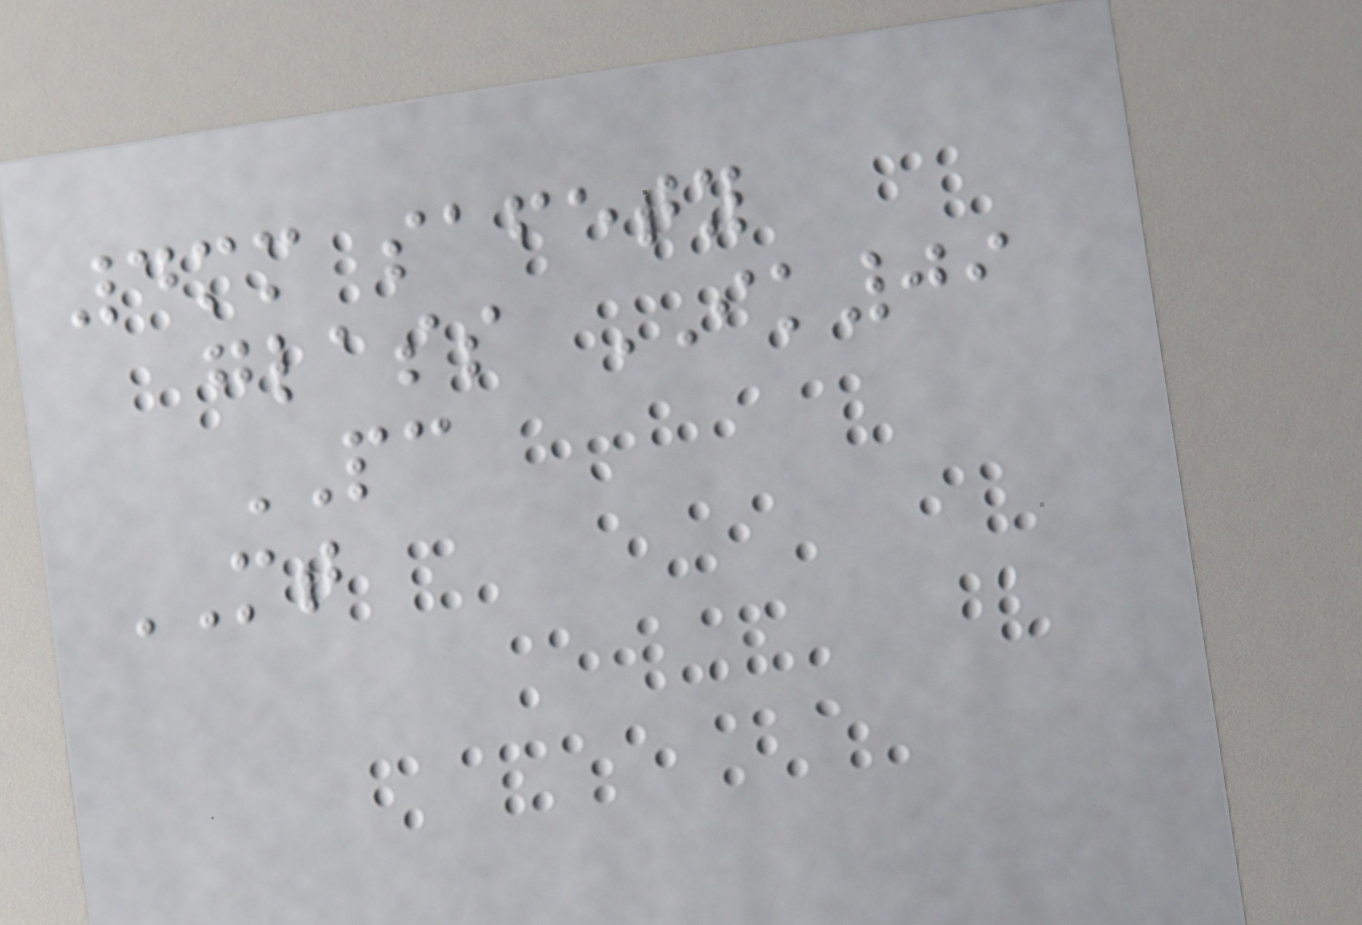4mm safety
glass IK09
PC
MT
